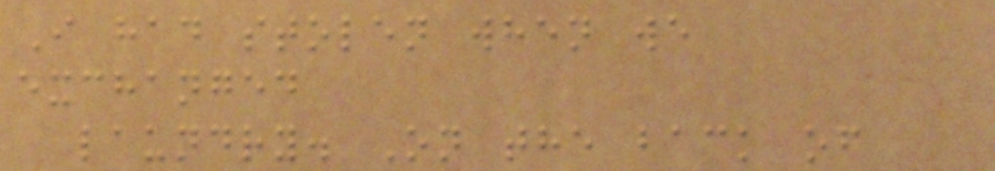I had stolen when we
exchanged
laundry. On the back of
